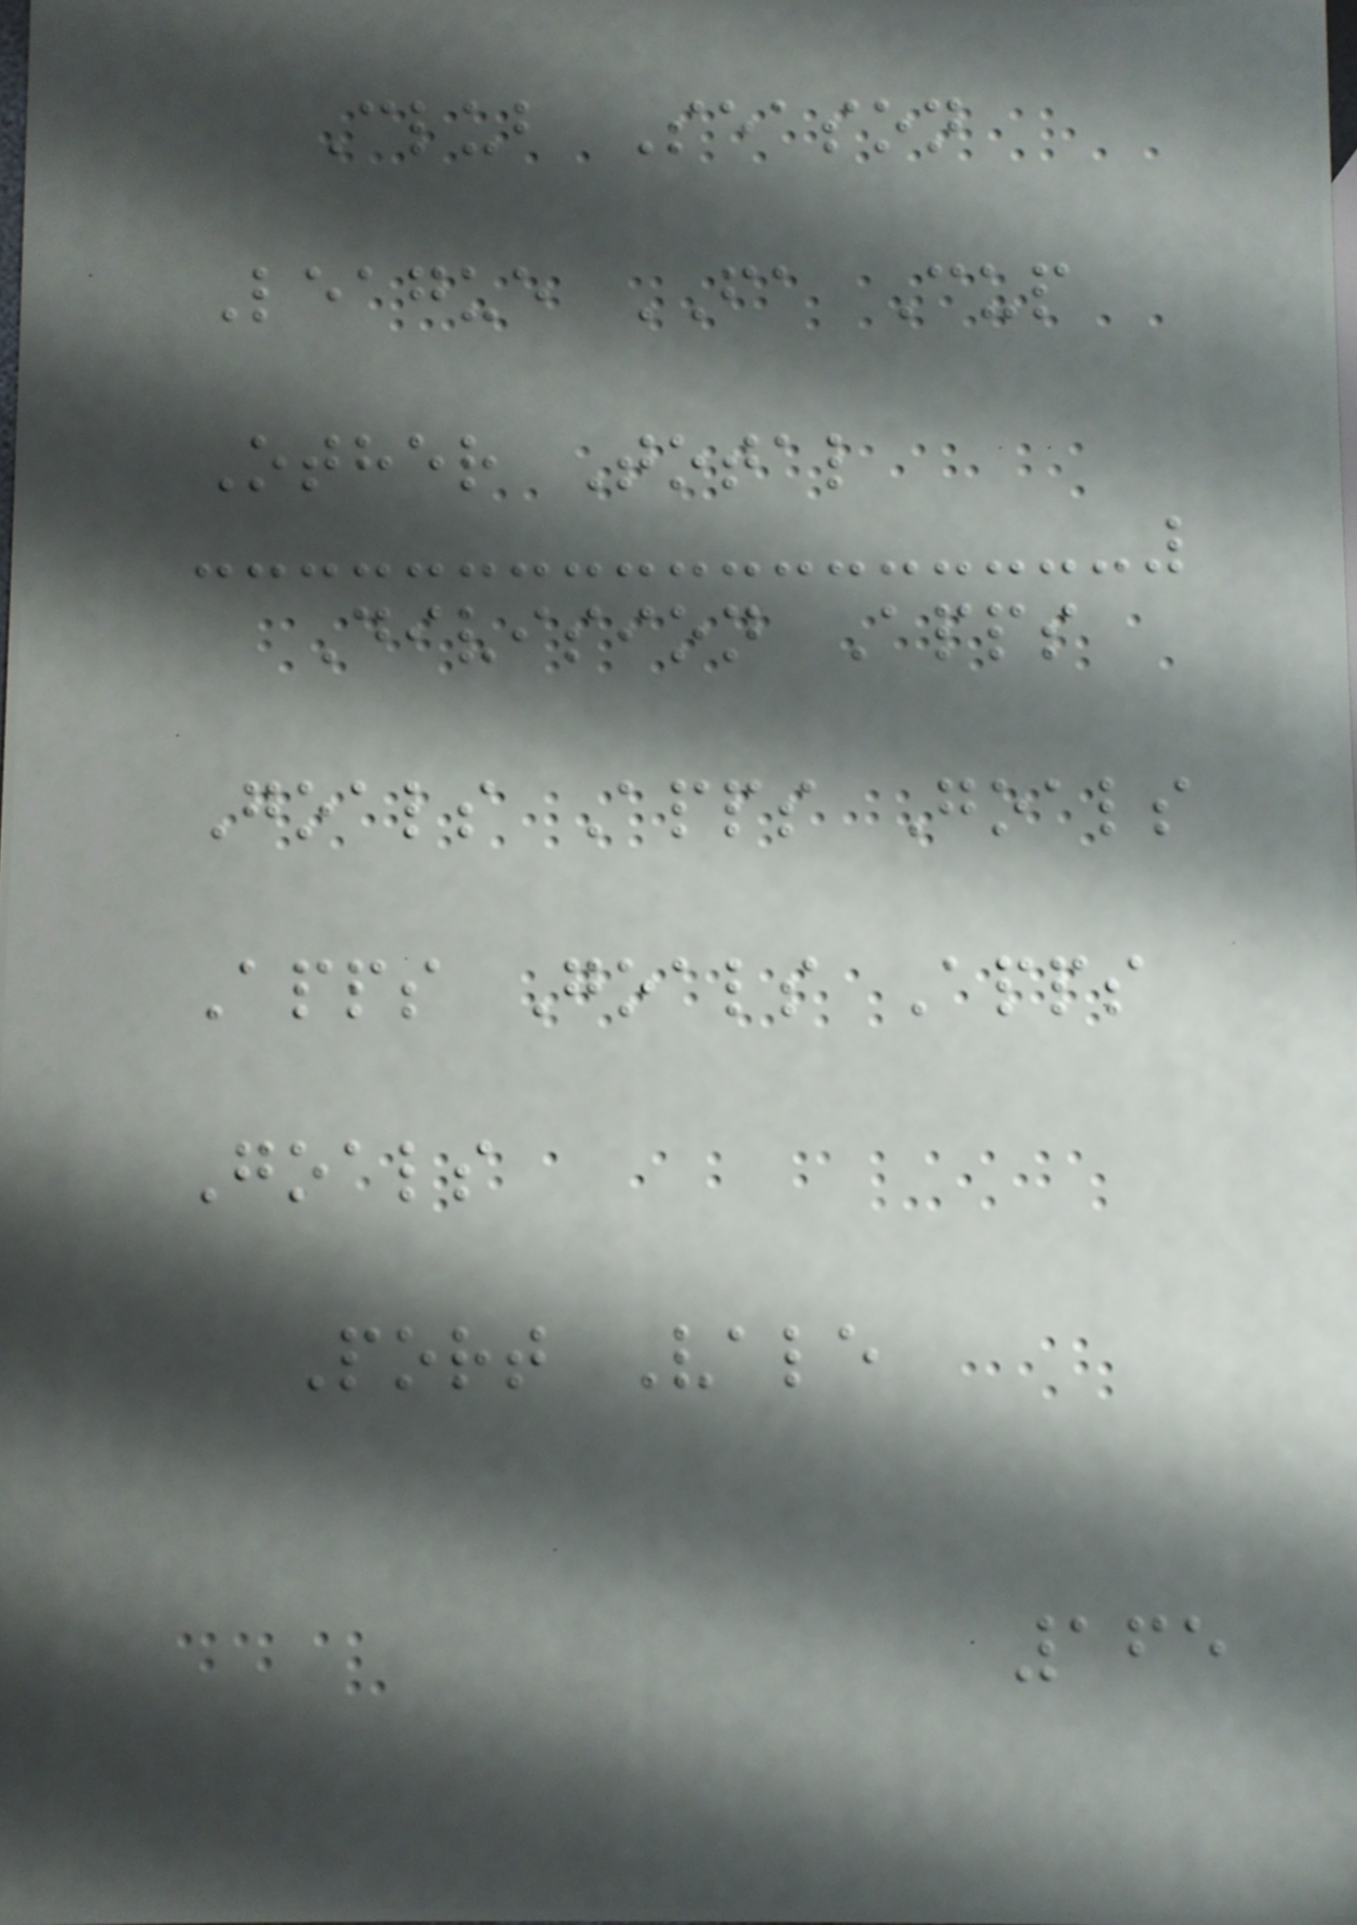Club Season
League FA Cup
Other Total
Division Apps
Goals Apps Goals
Apps Goals Apps
Goals
Port Vale
165
